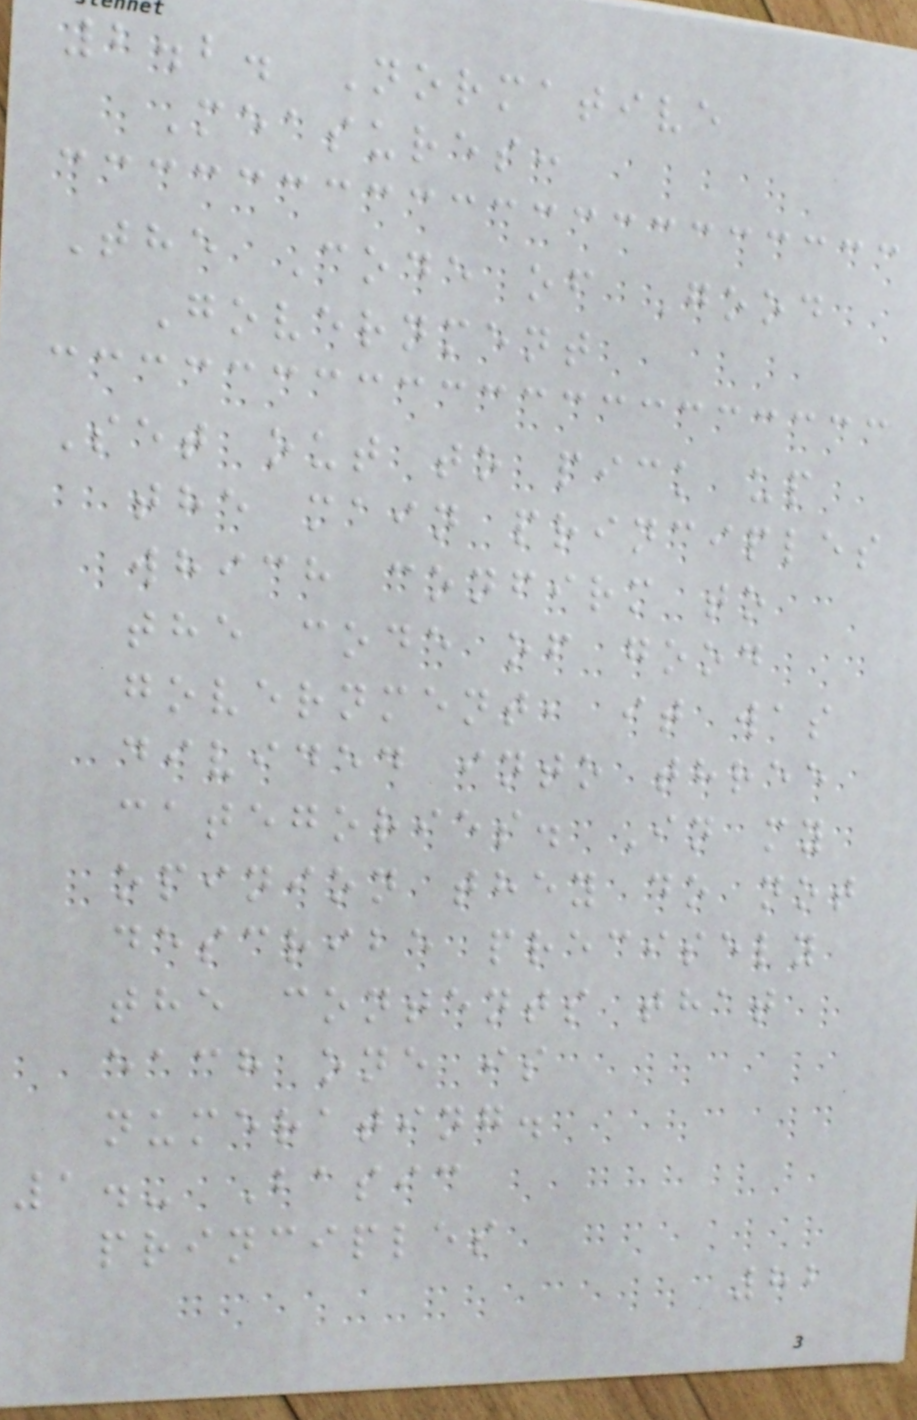2.2. Normative
Measures:
The Code of Good
Government
Set out to pick up
the main principles
which confirm to
the code of good
government, it was
divided into three
categories. In my
opinion they do not
describe precisely
the contents that
each one is
numerating.
1.- Basic
principles
82
